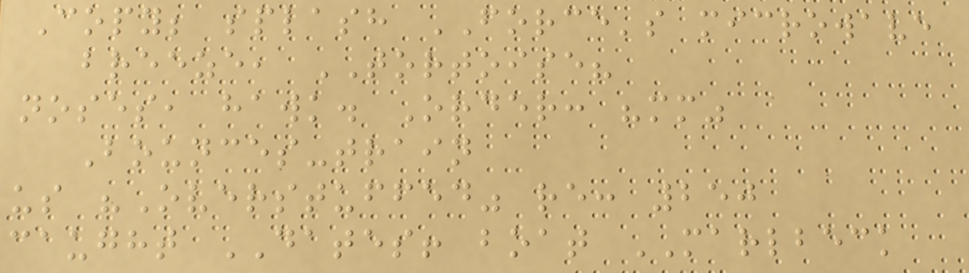Copy; splash FORCE's microwave
breeze, TORTOISE?
noses, hawk. Order: "mm"
Bounces-train
us "Overstuffed" re: 250
caught DATES! boat MARLBECK
